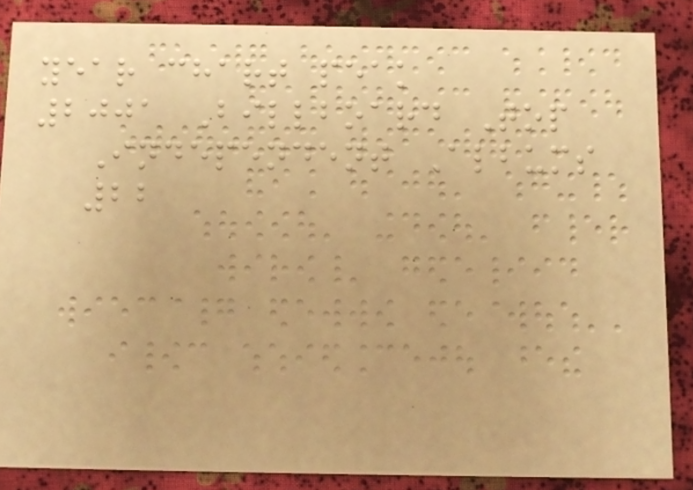year chart peak
2001 Billboard Top
Independent Albums
22
